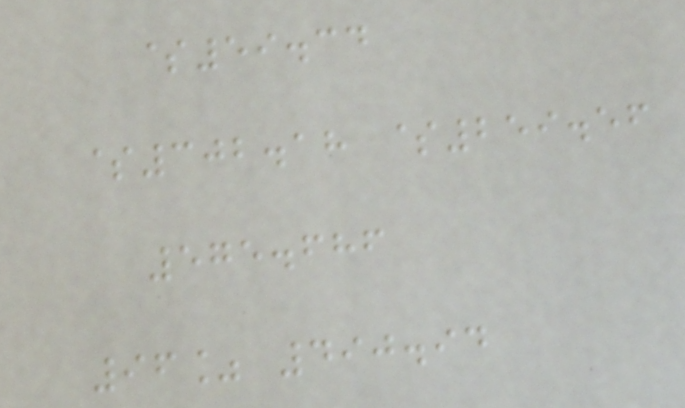$59.34
$302.18 $259.56
575.686
96% 490.94
